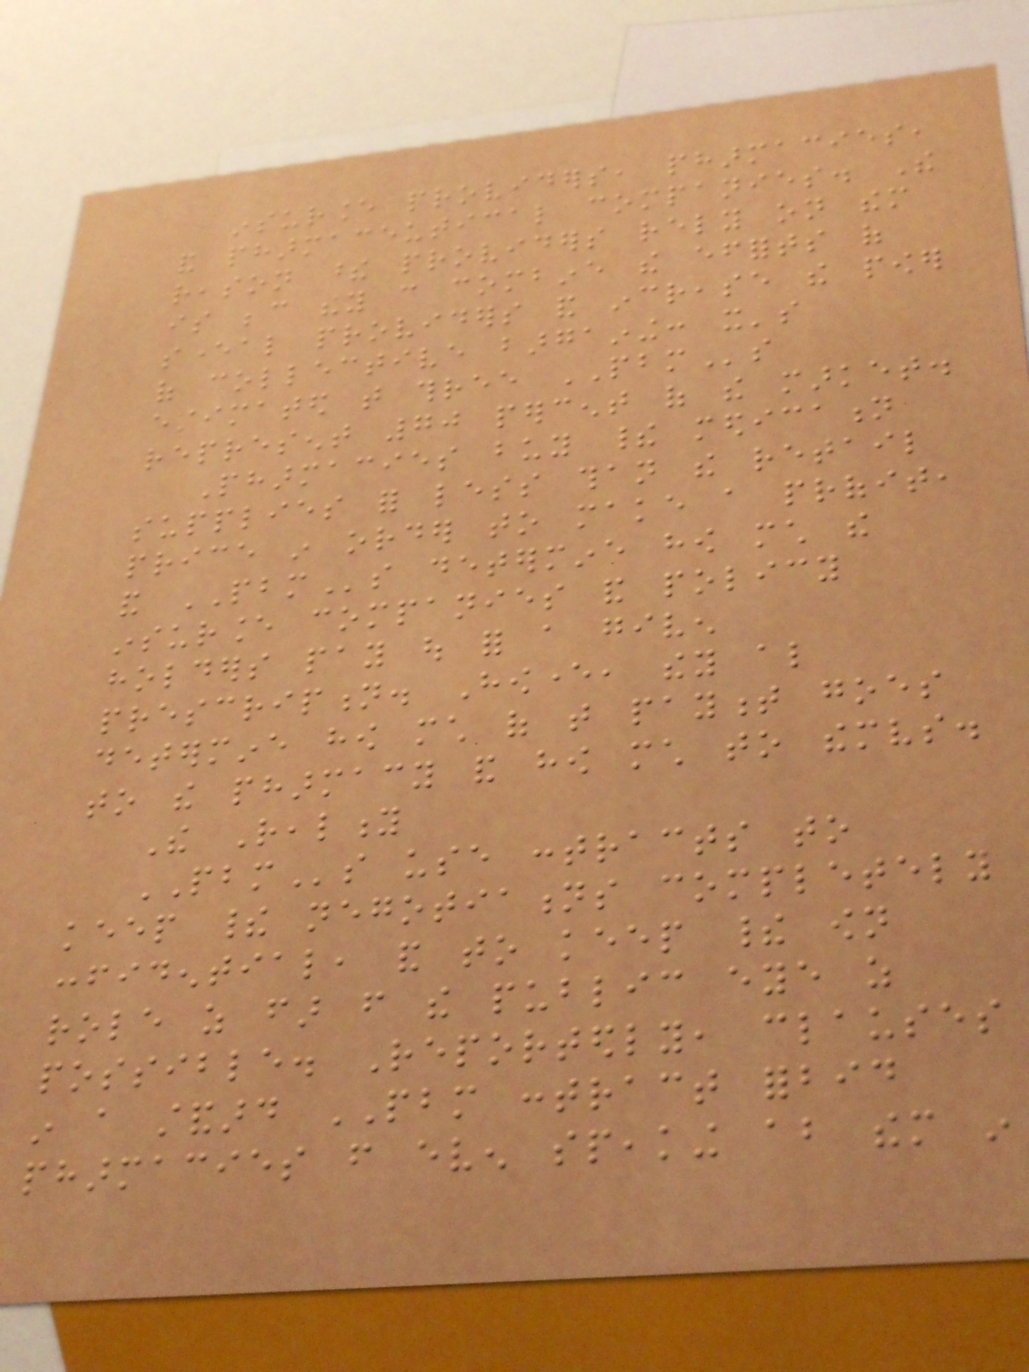insurance providers, pharmacies,
and pharmaceutical companies. The
reason these providers rely on them
is because they can combine the efforts of
several providers and increase the power
of collective bargaining: it's
estimated that three PBMs
represent 70 percent of the market.
Pharmacies buy their medication
supplies for less than the retail
price in order to make a profit,
and PBMs determine how much the
insurance companies and policy
holders pay out for a given
prescription. However, they also
determine how much of that payment goes
to the pharmacy and how much to themselves.
The Reality
PBMs use contracts to
keep their negotiations completely
confidential, and to keep their own
role as far from the public eye as
possible. Reportedly, clauses
in a standard PBM contract forbid
pharmacies from even speaking about them in
